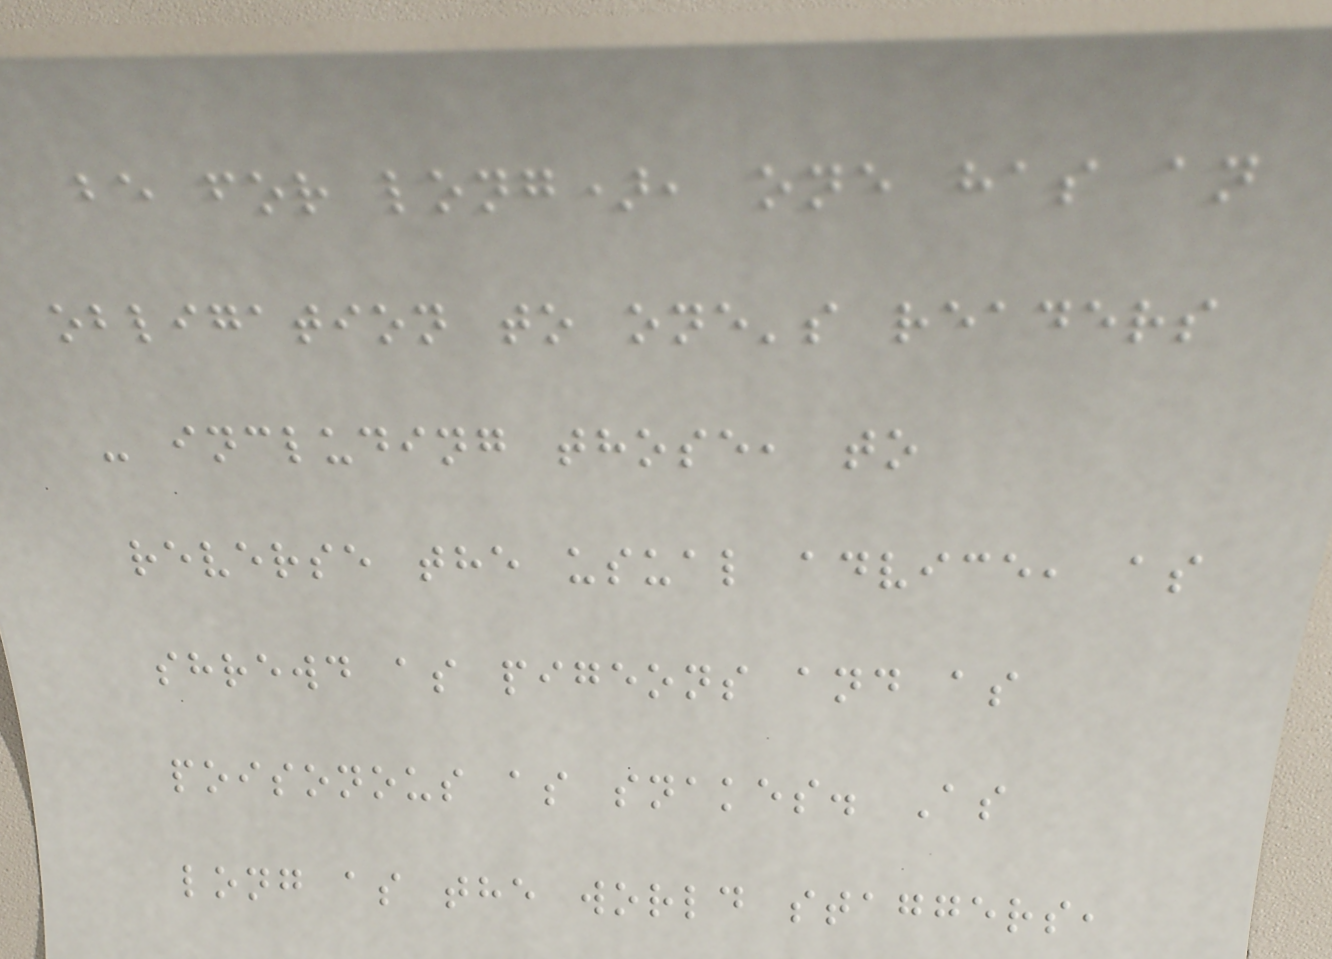be for long), one has an
obligation to one's readers
- including those, to
reverse the usual advice, as
shrewd as pigeons and as
poisonous as snakes. As
long as the world staggers,
